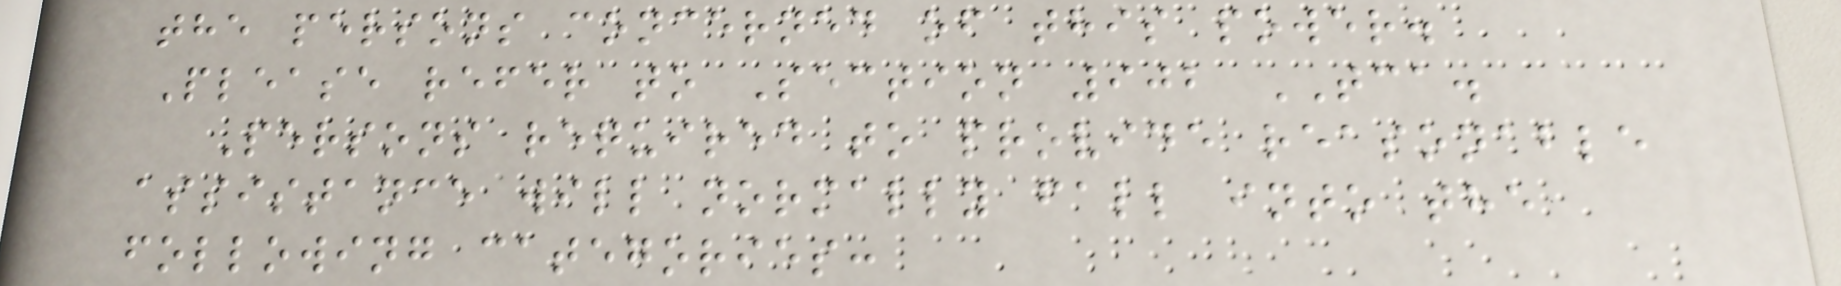the persons concerned of this power.
Please refer to Section 902 TCA.
Persons required to provide reasonable
assistance will normally fall into the
following categories:
